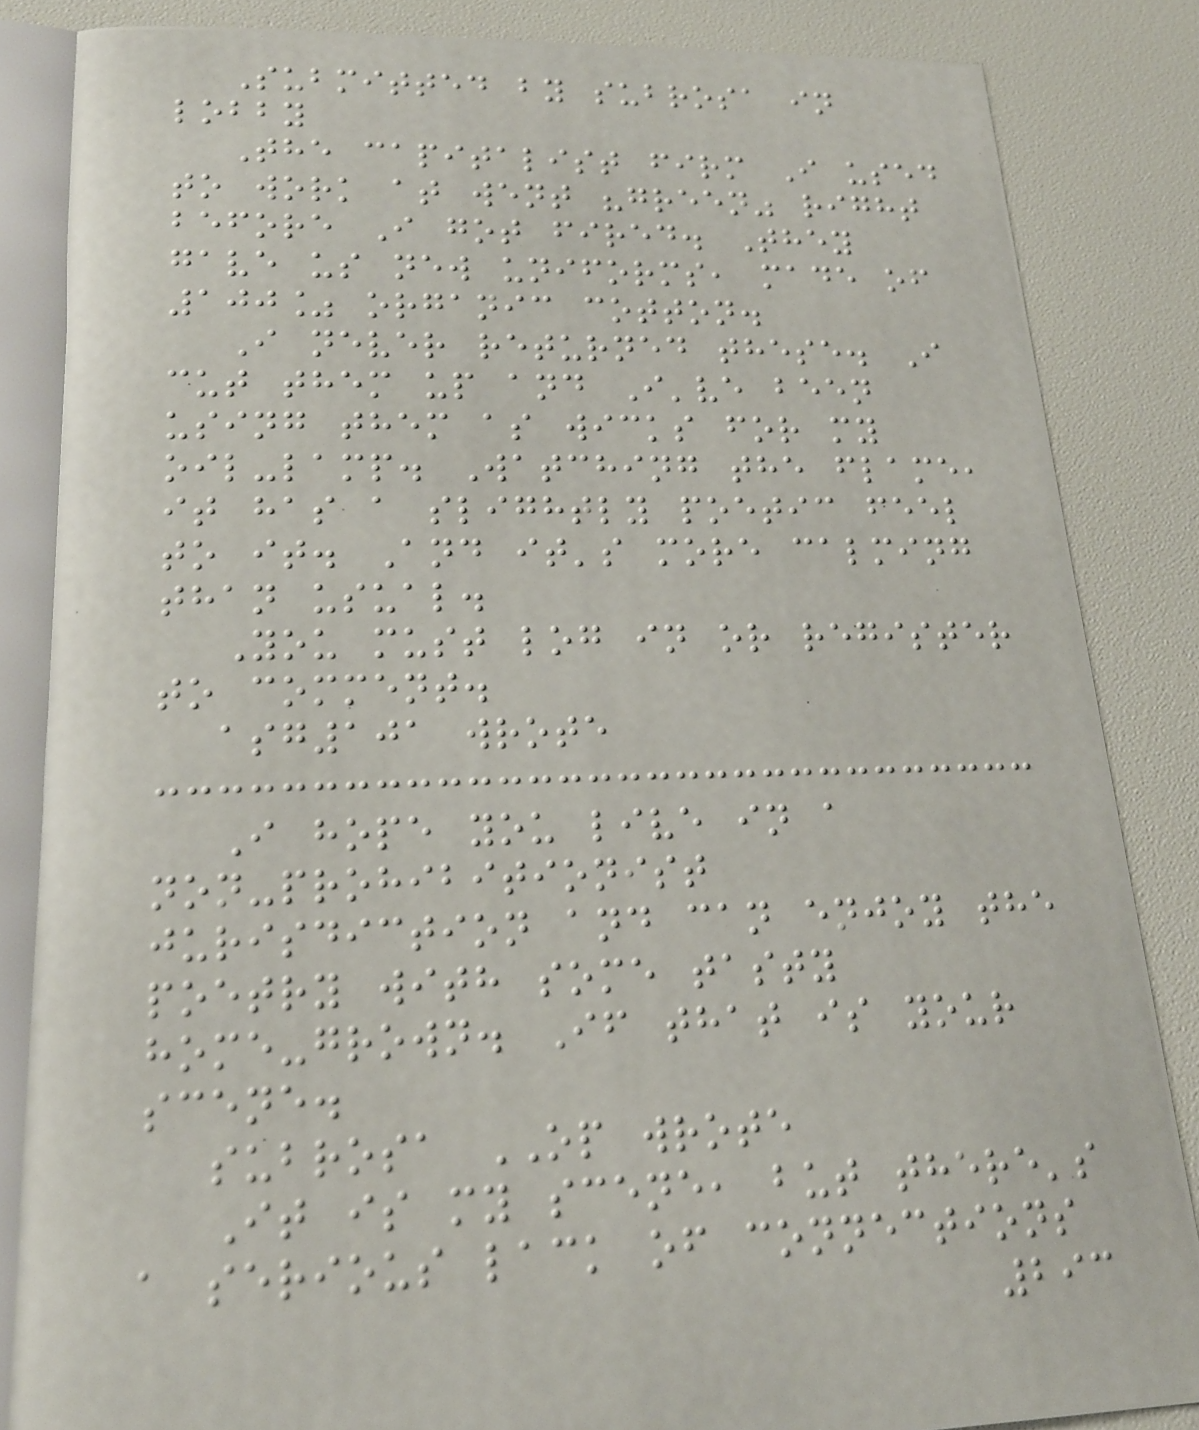Submitted by subrosa in
lobby
The capitalist firm I used
to work at went "green" right
before I got fired. They
gave us new uniforms, made of
100% organic cotton.
I never returned these. I
cut them up and I've been
using them as wicks for my
oil-lamp. Watching the flame,
it has a slightly poetic feel
to it. And it's more calming
than usual.
You must log in or register
to comment.
asg101 wrote
I hope you live in a
non-prohibitionist
jurisdiction and can enjoy the
poetry with some tasty
home-grown. If that is your
scene.
subrosa OP wrote
It is my scene, but there's
a serious lack of connections
293
